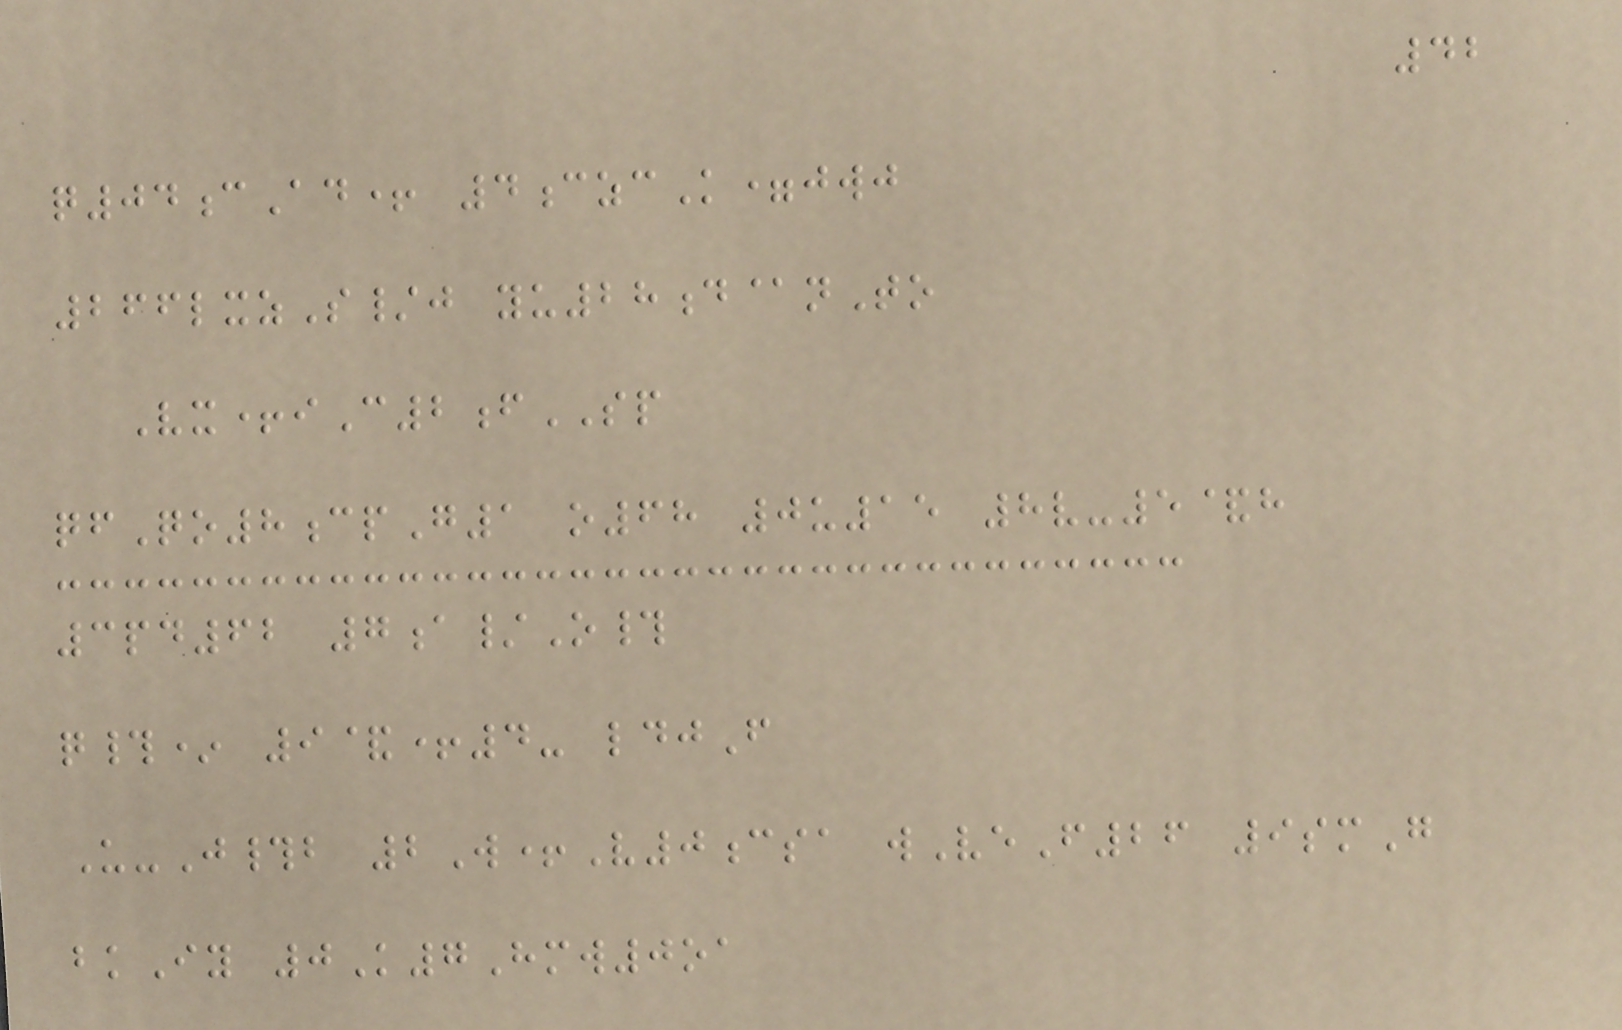42
q04cAd+ 4czcK=jwj
266lxzS/j yu28d@nTo
Vx+iC2fSP
qfQo8cpG1 o68 0u15 8v-5&h
3pd62 7a/O#
q#* 9&+4- ldjF
U-J#b 2W+V0csa wVeF26 9smG
bkIy 0K7Hmw0oa
